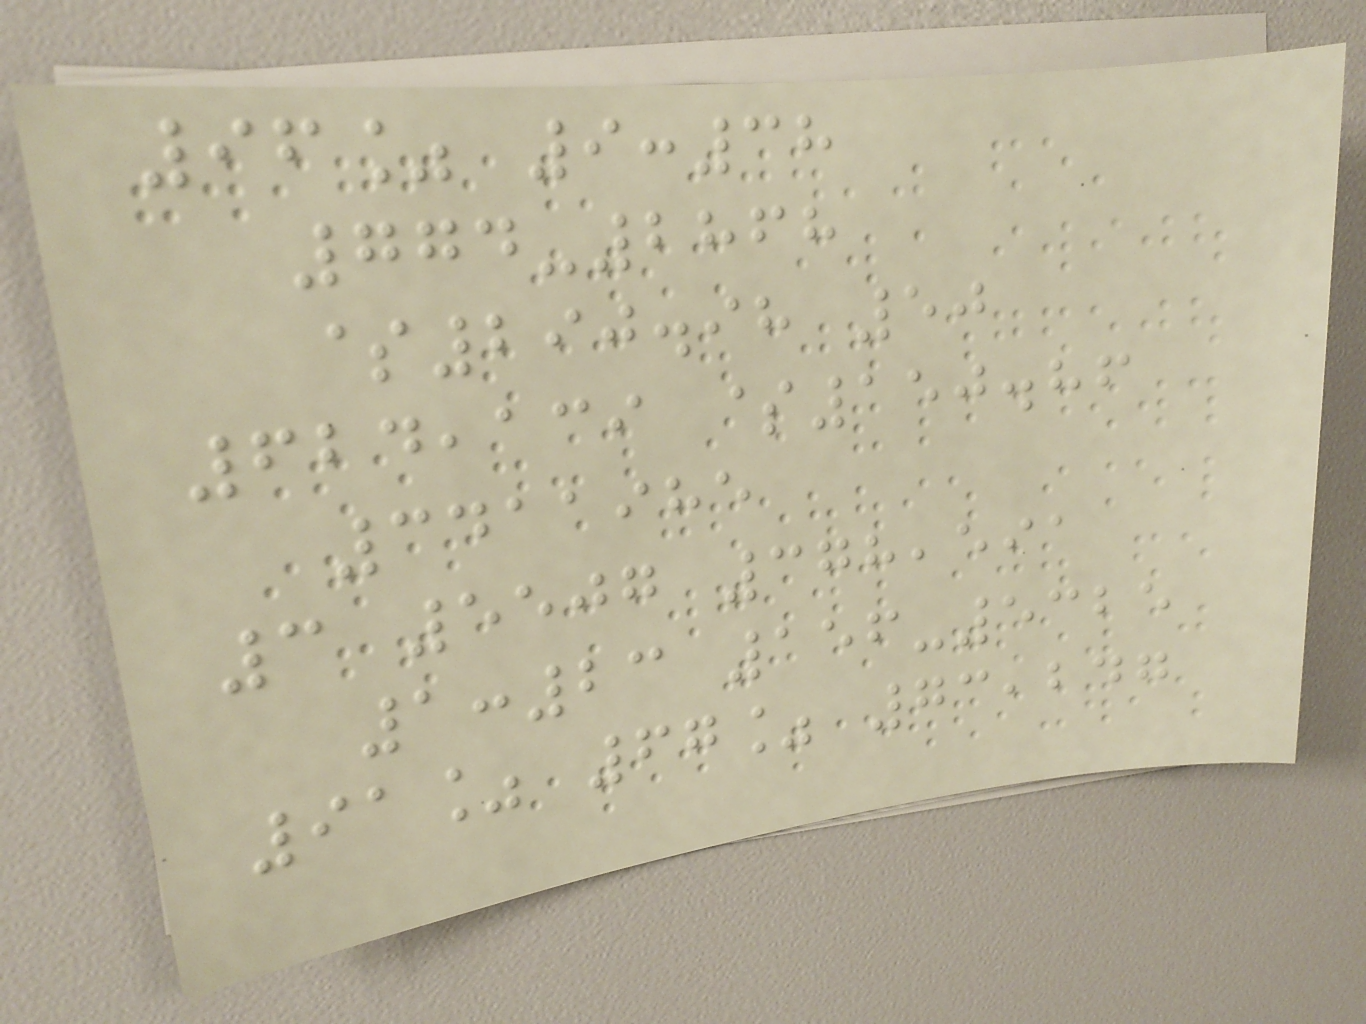96% 9:38
774-2868
$290.98 50
624,139 $150.86
3411985
3 5507 378,591
1:23 156-5325
91% 67% 73,247
